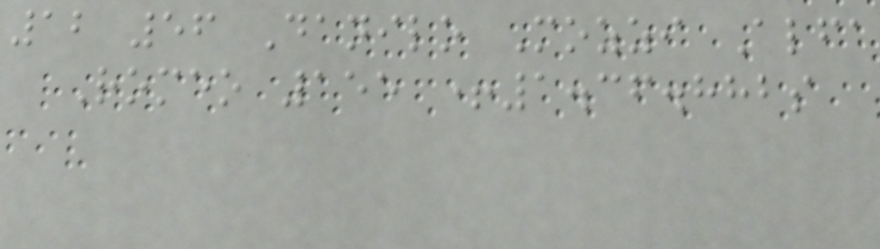12 56 Danilo Mozzi Alfa
Romeo 155 +1.36.882s
